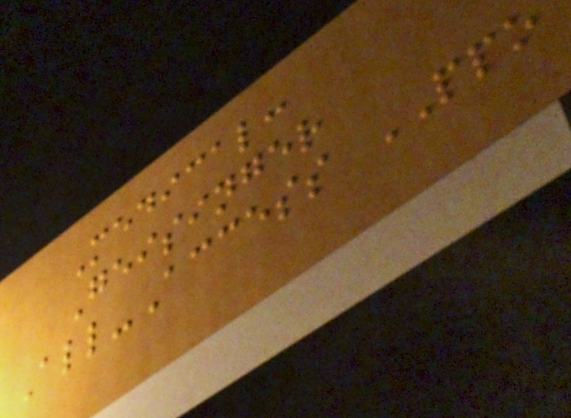Medical:
Geisinger
All-Access PPO
